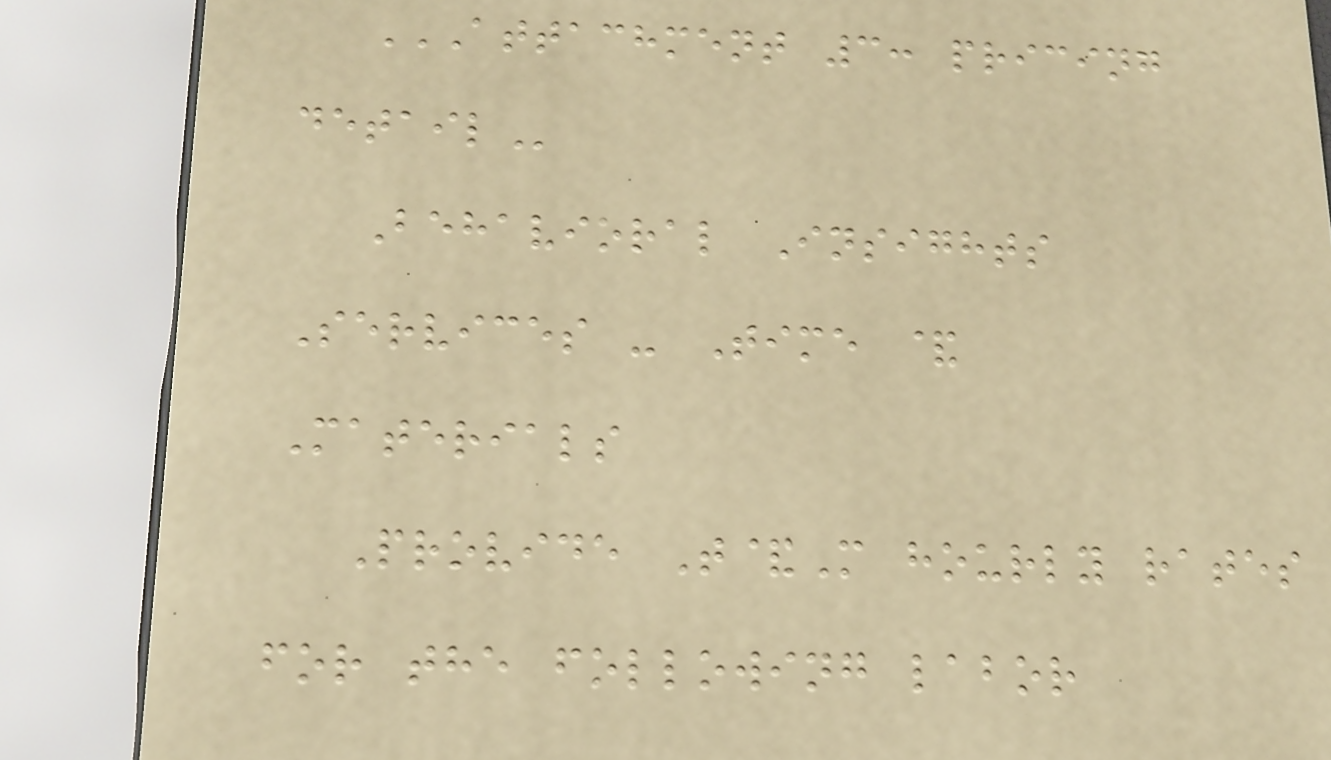ATTACHMENT 3: PRICING
DETAIL
Behavioral Insights
Services - Time &
Materials
Provide T&M hourly rates
for the following labor
